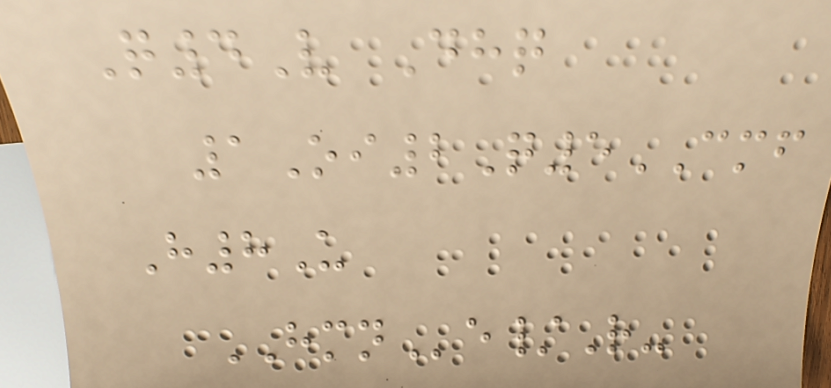Q4V Dhq
1Oi2Q5CMF
H8U
HMNe/R-
